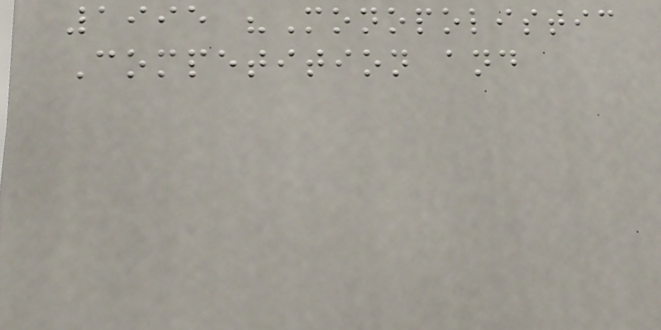1995 "Monopolistic
Competition and
